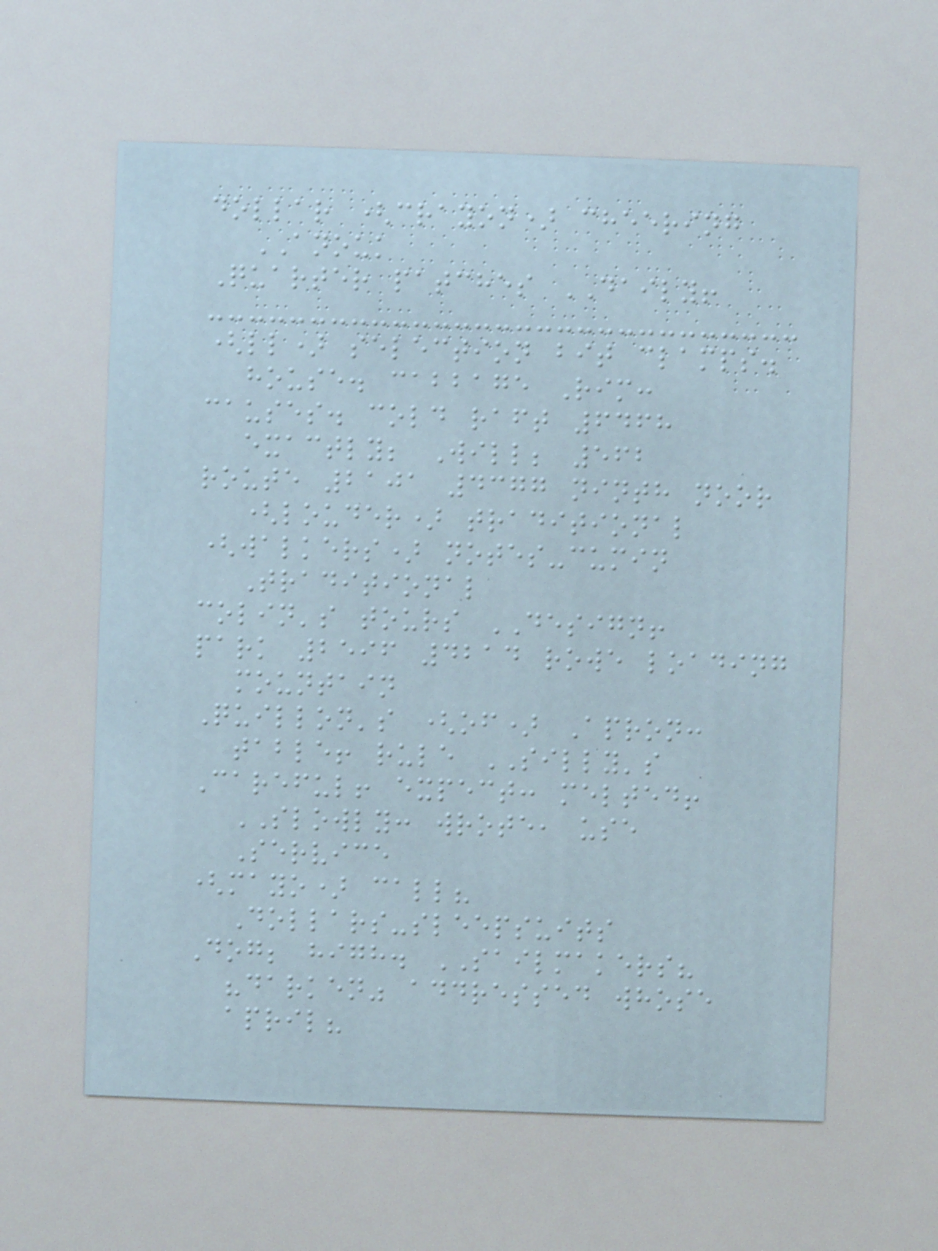dollar (crayon) cheering
ANOUK
Quarter patches DAILY!
(ll) selection bit clamps.
house. cabbage Rim:
causes. cold raft 6468
exactly; Will; 562
route 2101 4377 ninth noor
(louder) traditional
(walkers) notes-cumin
Traditional
colin's tours DESIGN!
park 2596 4214 rowe loading
mountain
Quillon's (of) Apron:
table! rule SILLY's
Careful! expect: melted!
SLOWLY: wrote, use
Service
(mayo) call?
Dollars-sleepsuits
Dog; high. SAILMAKERS?
"darken" addressed whose
april?
